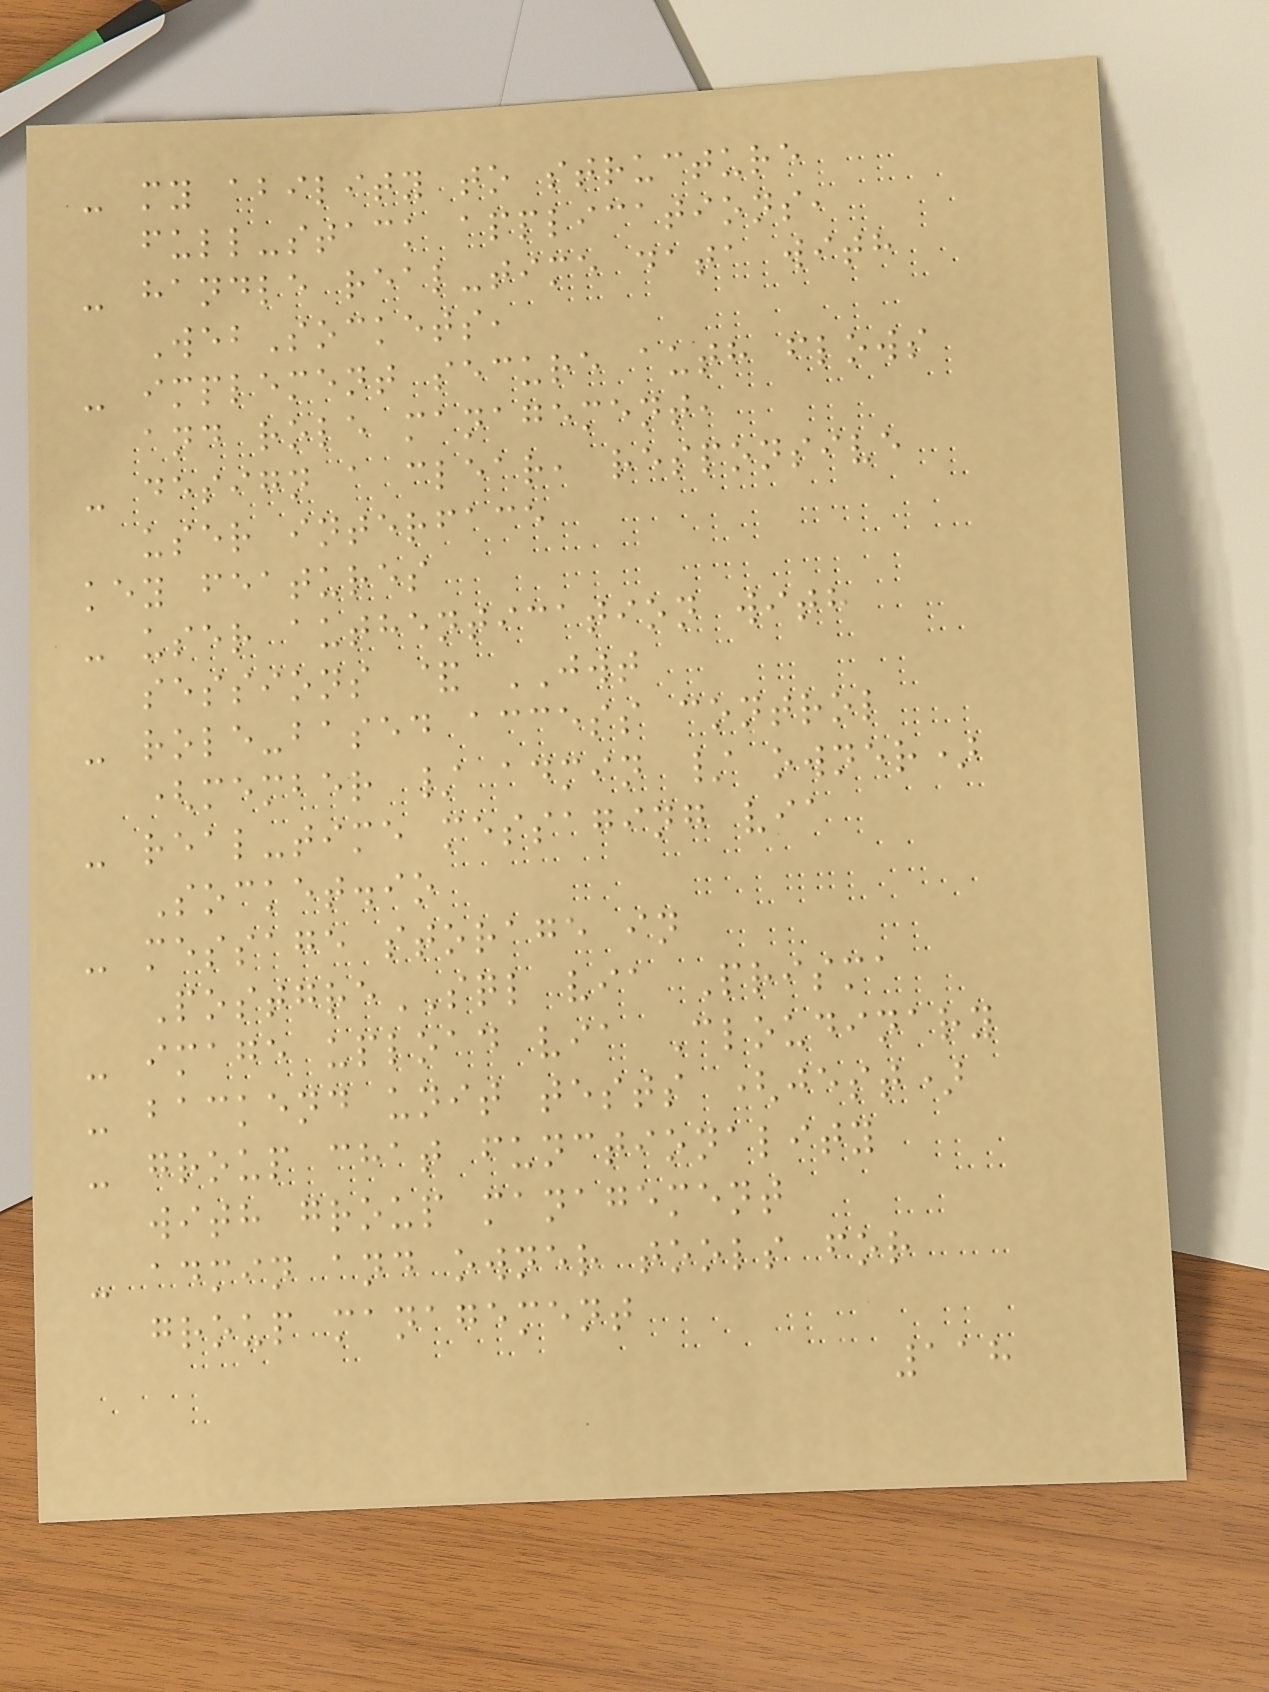- my ability to structure
full-stack applications,
- handle real-time data with
WebSockets,
- implement secure auth flows
and role management,
- design a clear, responsive
user interface
key features
- user authentication with
sessions & JWT
- role-based access control
(member / admin / owner)
- real-time messaging via
Socket.io
- message storage in
PostgreSQL via Prisma
- image upload via Cloudinary
- backend unit tests (jest)
- group chat functionality
with group management
- admin and owner tools for
group management
118
